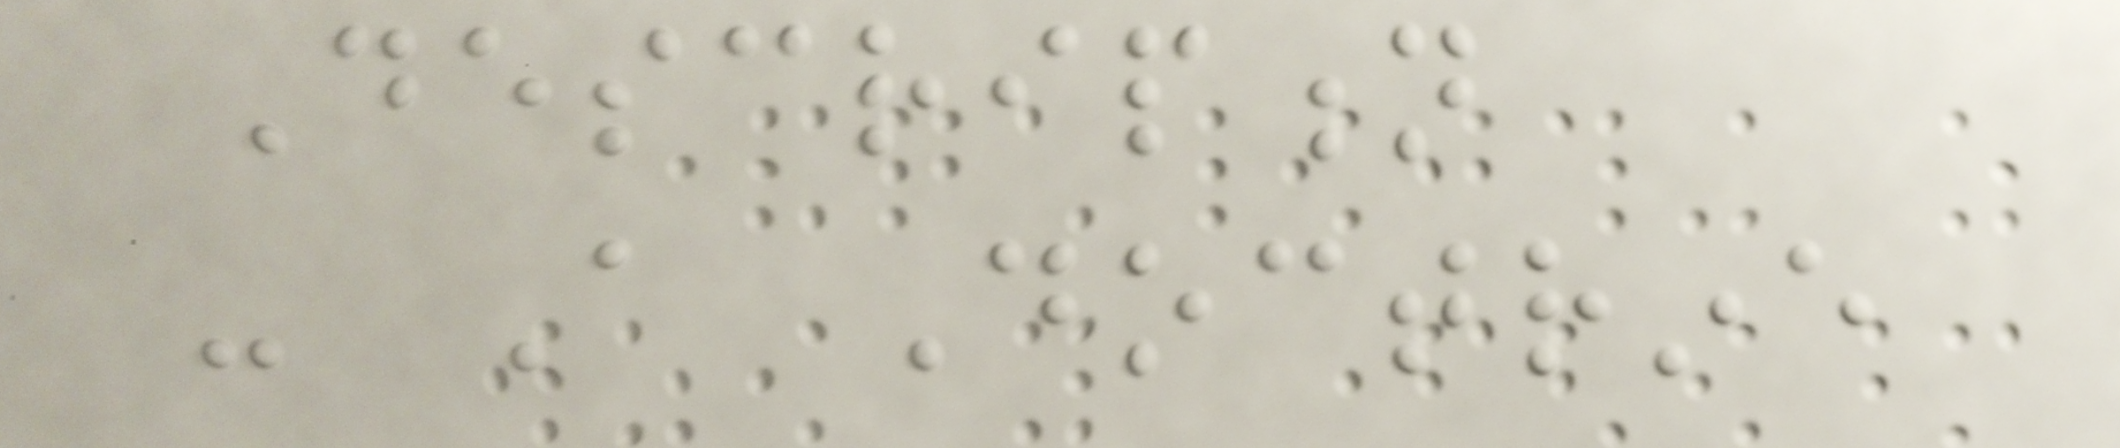Description
- A Doctrine
